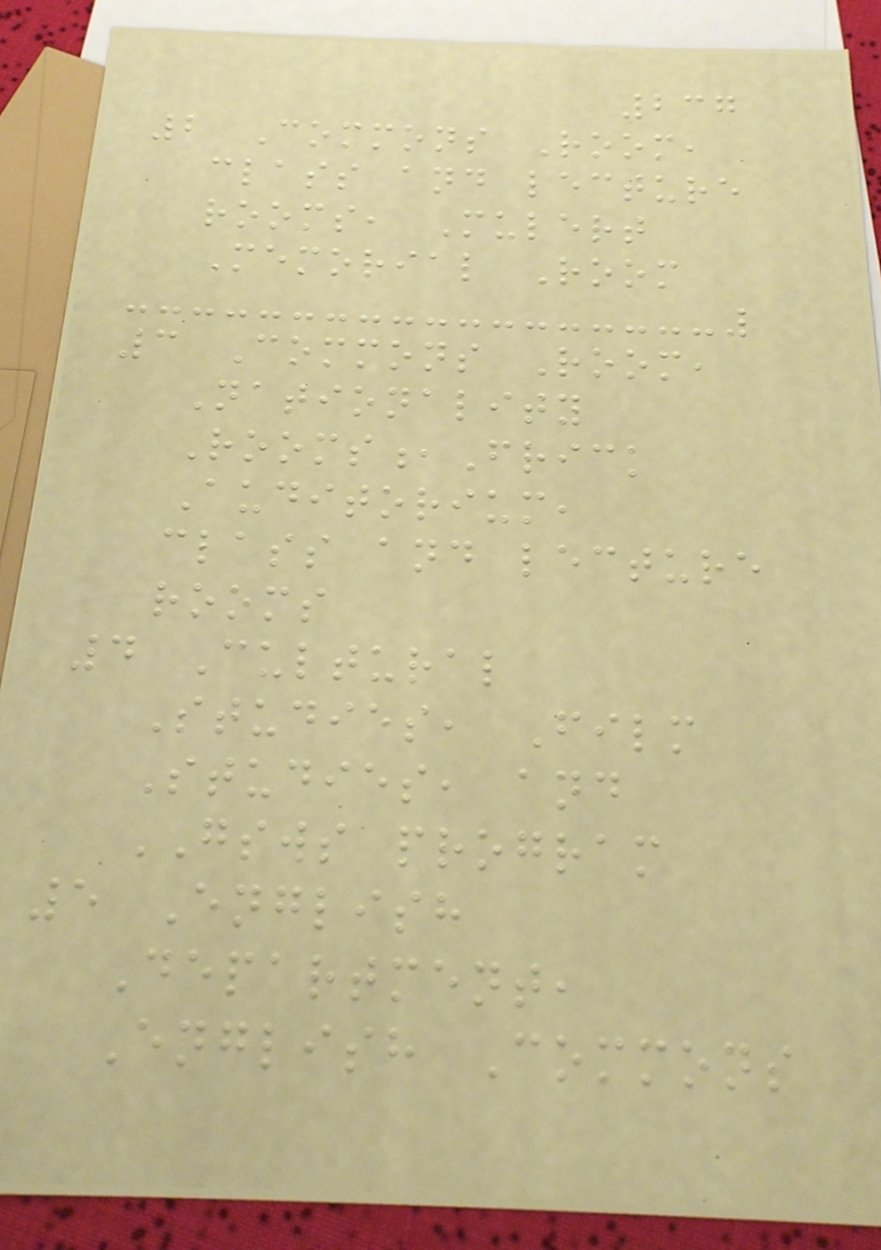237
2 Commons Room,
class and lecture
rooms, Mulert
Memorial Room
3 Commons Room,
Nationality
Rooms,Frick
Auditorium,
class and lecture
rooms
4 Cultural
Studies, Film
Studies, and
GSWS program
5 English
Department,
English Commons
